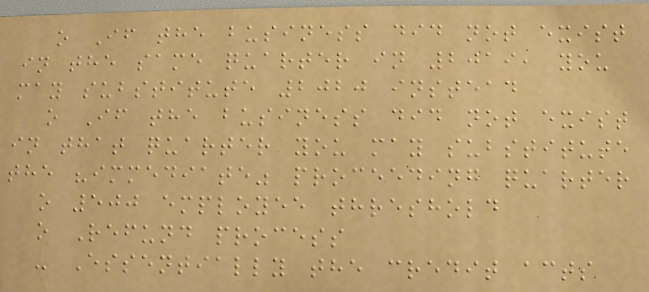o If the business did not exist
in the same quarter in 2019, you
may substitute 2020 instead
o If the business did not exist
in that quarter you may substitute
the "immediate" proceeding quarter
o 500 employee threshold
o Refund process
- Essentially the credit acts
